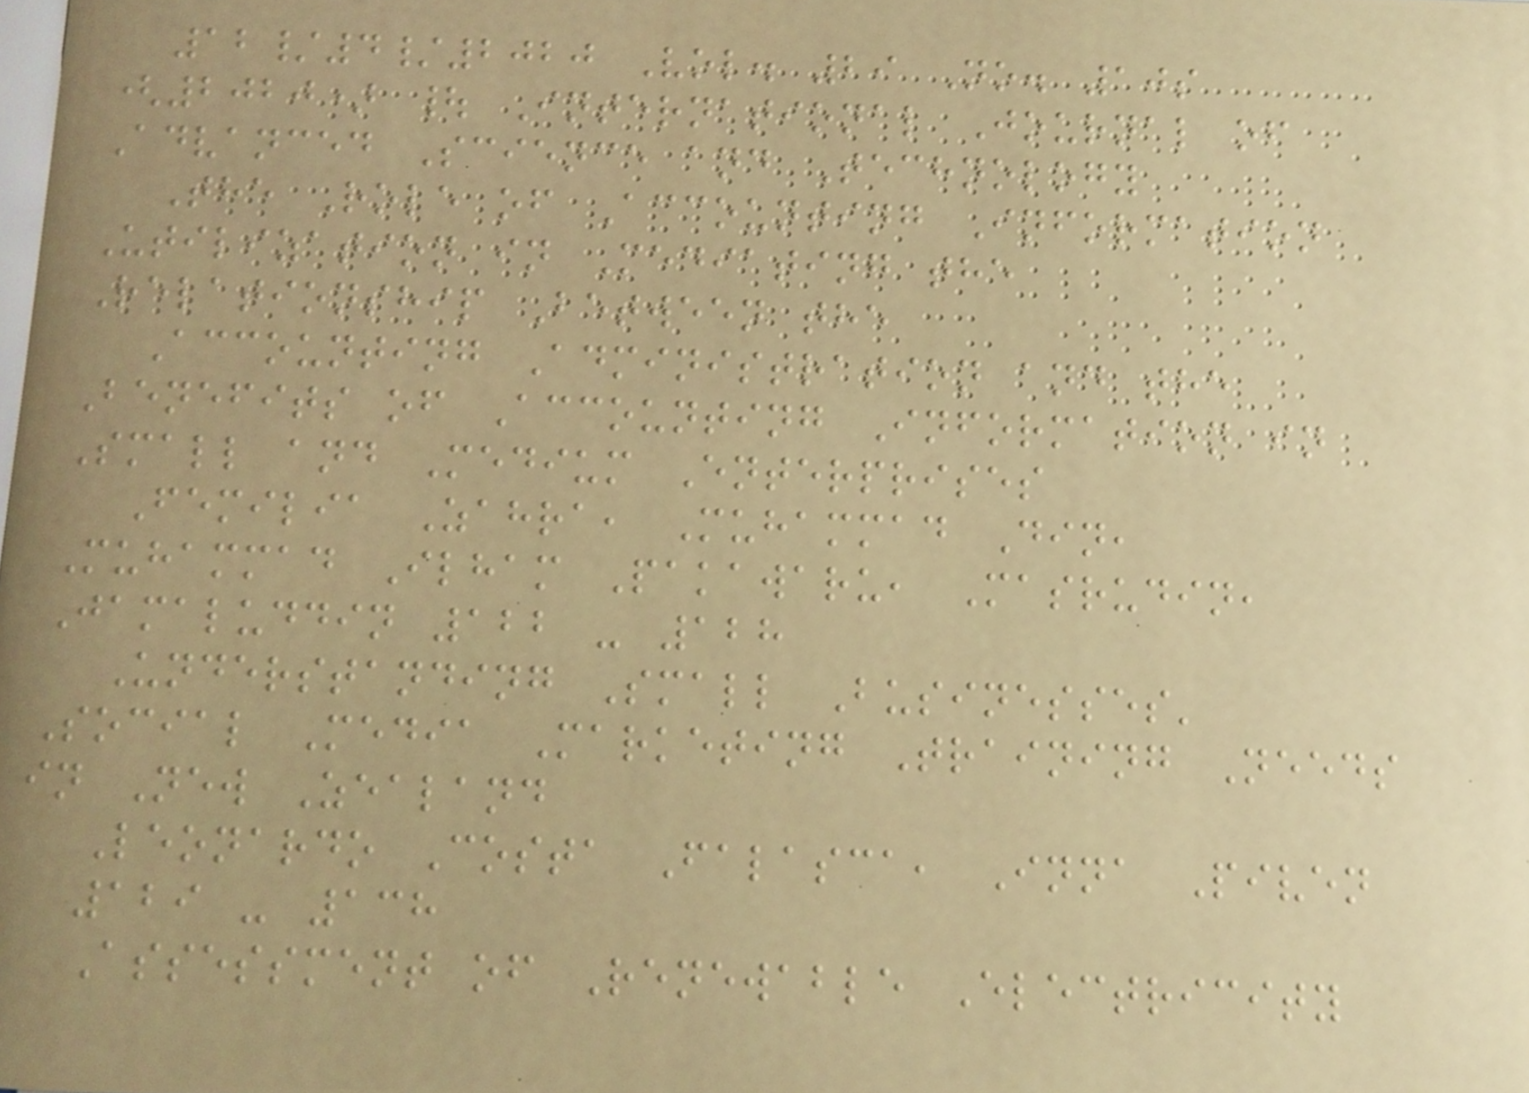12/4/2020 Vol. 29 No. 10s
(2020) | International Journal of
Advanced Science and Technology
The Role of Accounting Information
Utilization in Mediating the
Relationship Between the
Accounting Administration and the
Benefits of Accounting Information in
Small and Medium Enterprises
Femilia Zahra, Muhammad Din,
Muhammad Ilham Pakawaru, Masrudin,
Jamaluddin 122 - 128
Understanding Small Businesses'
Social Media Marketing Training Needs
in New Zealand
Leonardo Costa Falasca, Inna Piven
129 - 138
Assessment of Renewable Electricity
